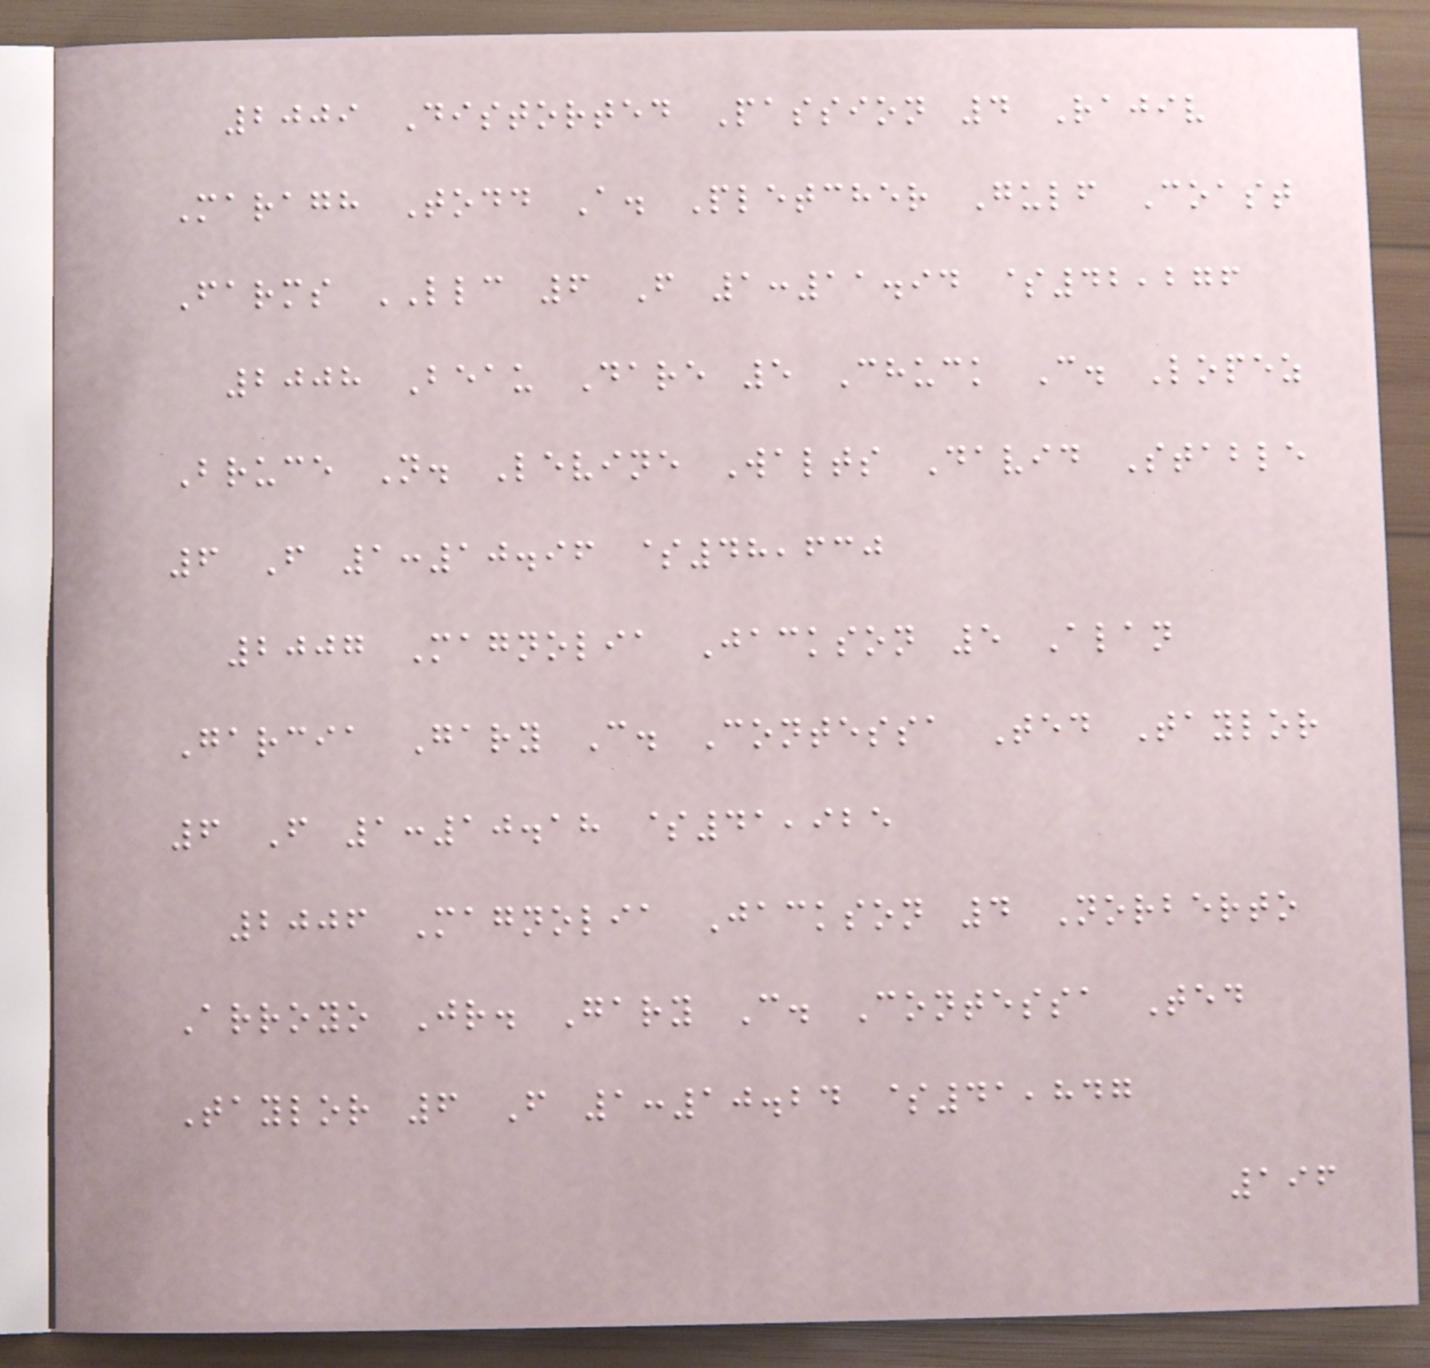2009 Distorted Passion 4 Rajiv
Maragh Todd A. Pletcher Gulf Coast
Farms LLC 6 F 1:11.94 $42,276
2008 Beau Dare 5 Chuck C. Lopez
Bruce N. Levine Walts David Stable
6 F 1:10.96 $48,630
2007 Magnolia Jackson 5 Alan
Garcia Gary C. Contessa Ted Taylor
6 F 1:10.18 $41,925
2006 Magnolia Jackson 4 Norberto
Arroyo Jr. Gary C. Contessa Ted
Taylor 6 F 1:10.24 $41,847
196
